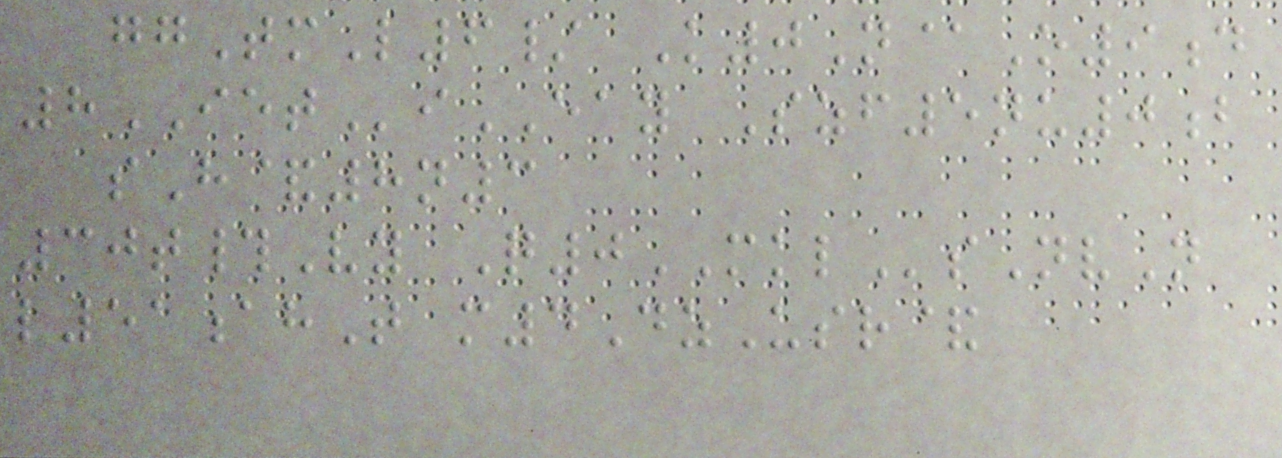ggTmL6/ K0N@O9d
8IETiEAY Szf5nu0b
sH&8n3
30t#Vy Q0MKLsNvN
l51ahT m4DzUsr&
